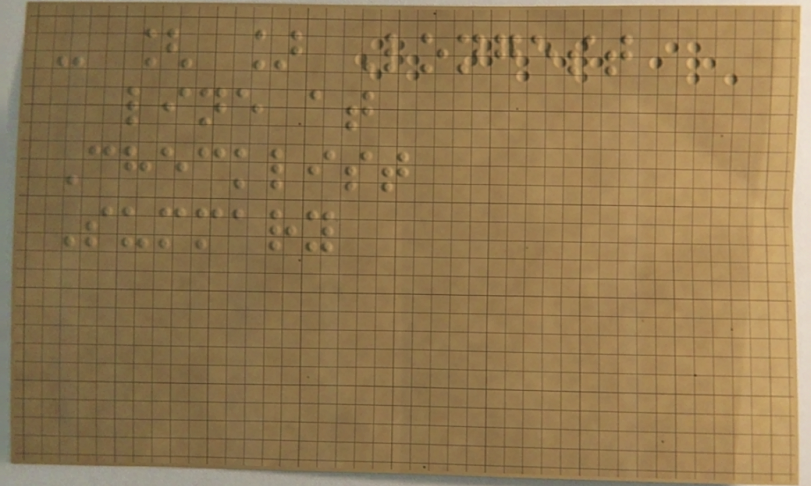- [ ] Longest
line at
Checklist
Summary
